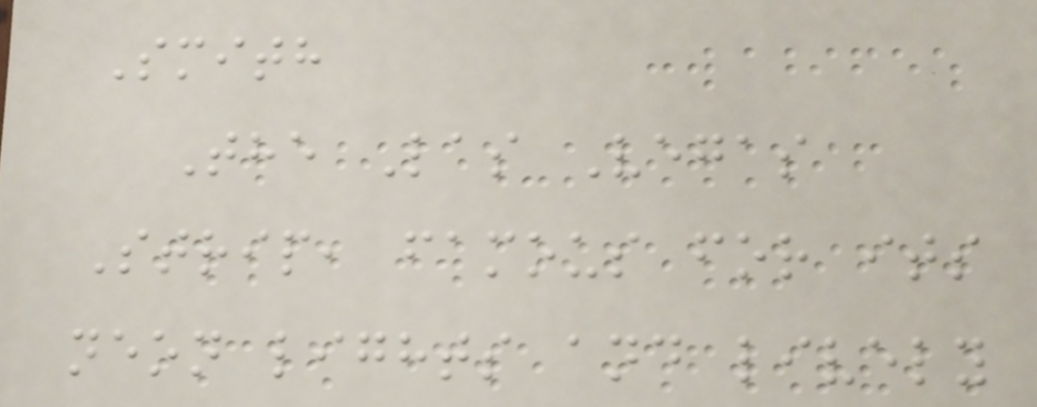Smith
The Las Vegas
Strip, famous for its
neon lights and lively
